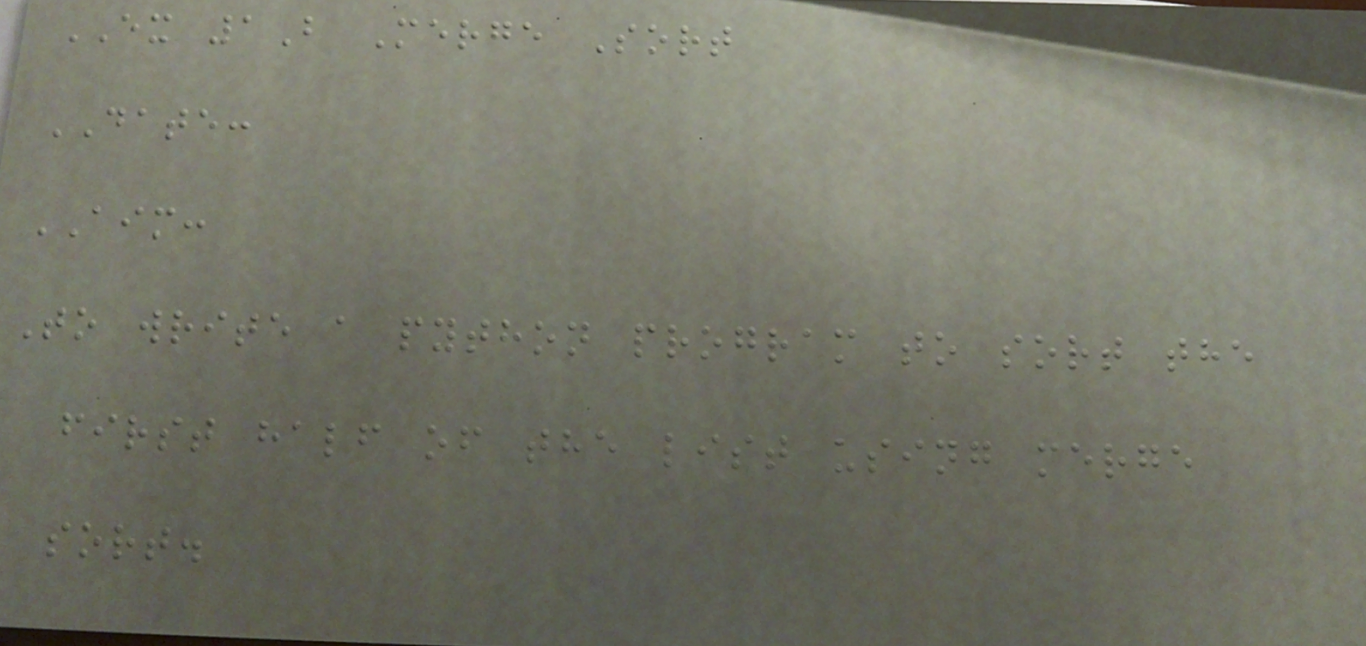EX 1B Merge Sort
DATE:
AIM:
To write a python program to sort the
first half of the list using merge
sort.
